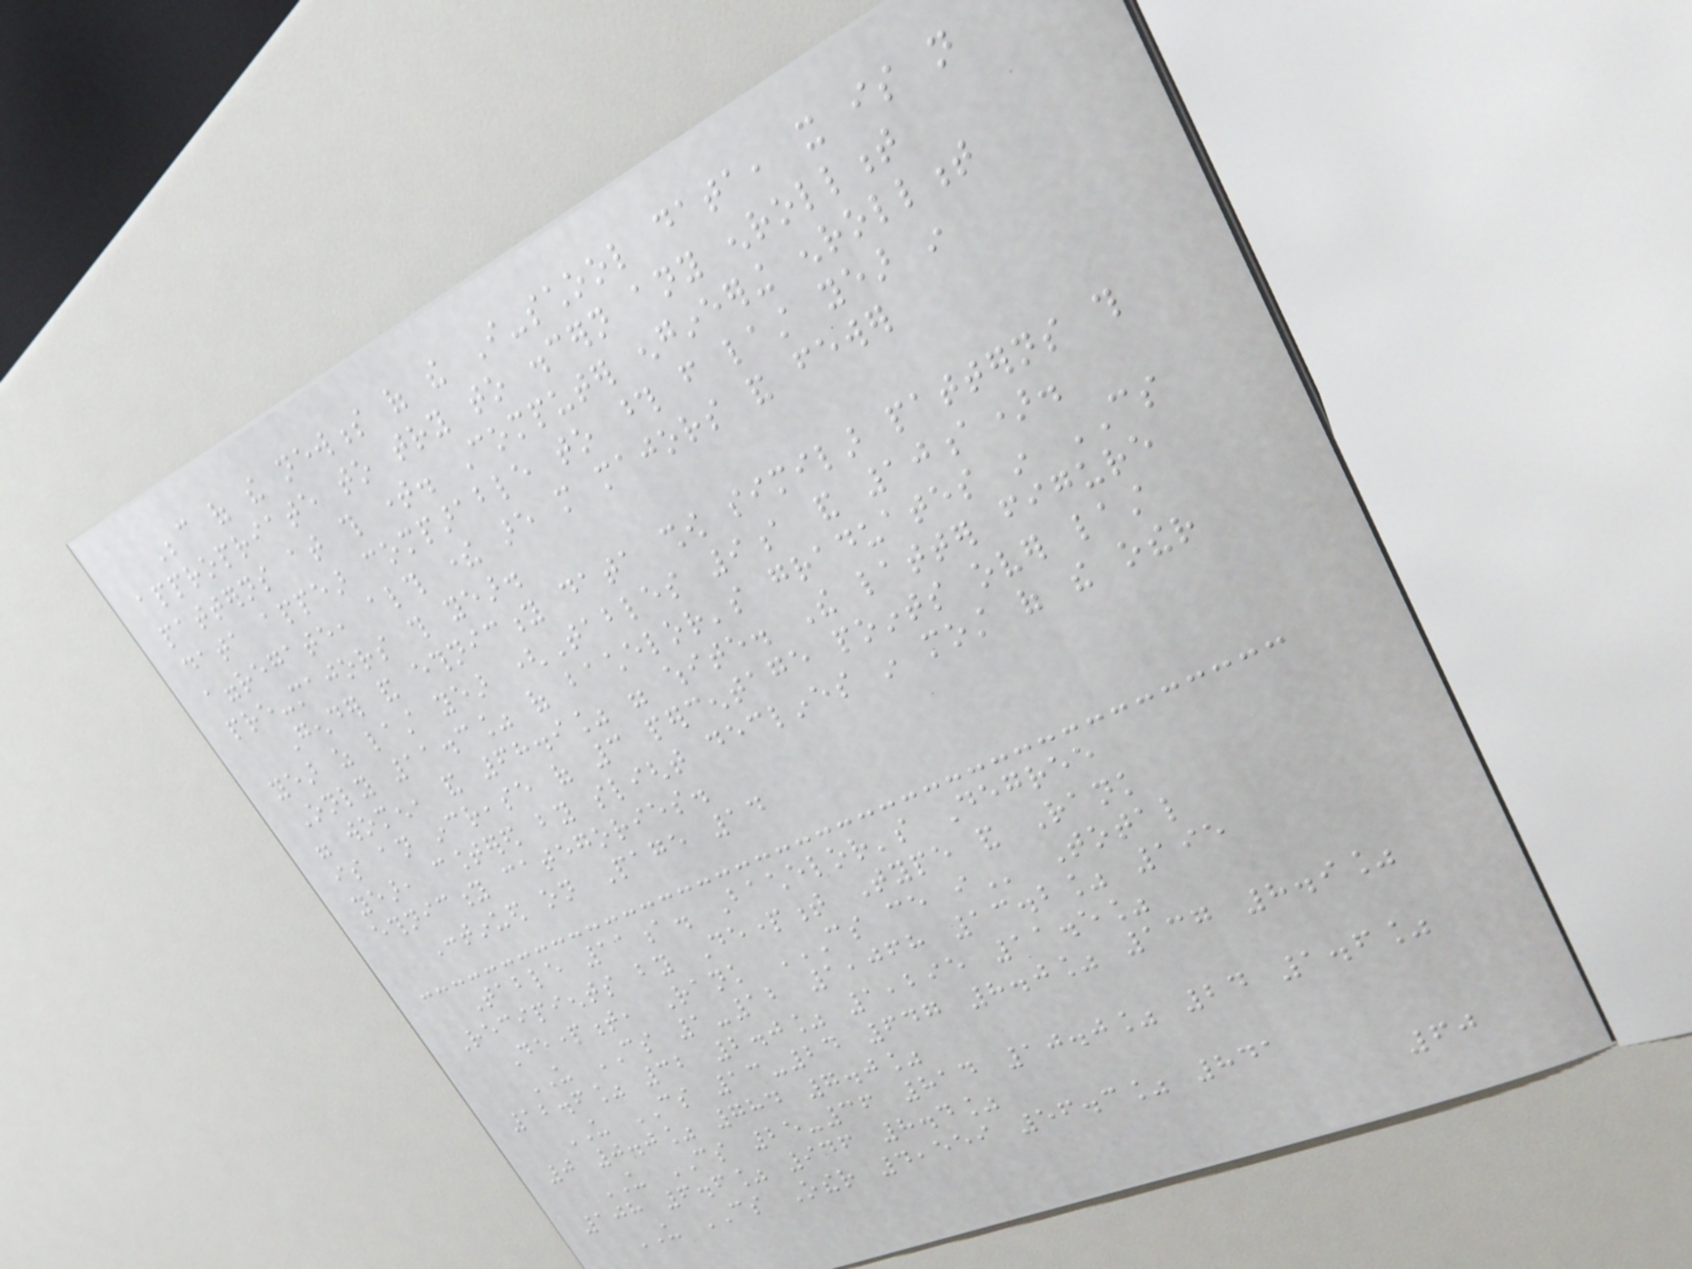Because of the newness of the I-school data, it is not
appropriate to try to discern any enrollment
patterns at this time. Computer engineering enrollment
data appear comparable to those from last year in
aggregate, although there are more majors and fewer
pre-majors this year.
Gender and ethnicity data show similar patterns this
year as last year (Tables 9a and 10a).
Only 11.3% of bachelor's graduates in CS
were women, and 68.9% were white. The latter figure
is an increase of 3 percentage points over last
year, countered by slight declines in most of the other
ethnicity categories.
Continued on Page 14
Table 11a. Bachelor's Degree
Recipients by Department Type and Rank
Department, Rank CS CE I Total
US CS 1-12 1,068 13.2% 195
12.6% 32 2.0% 1,295 11.5%
US CS 13-24 647 8.0% 137 8.9%
0 0.0% 784 7.0%
US CS 25-36 814 10.0% 24 1.6%
108 6.6% 946 8.4%
US CS Other 4,559 56.3% 841
60
